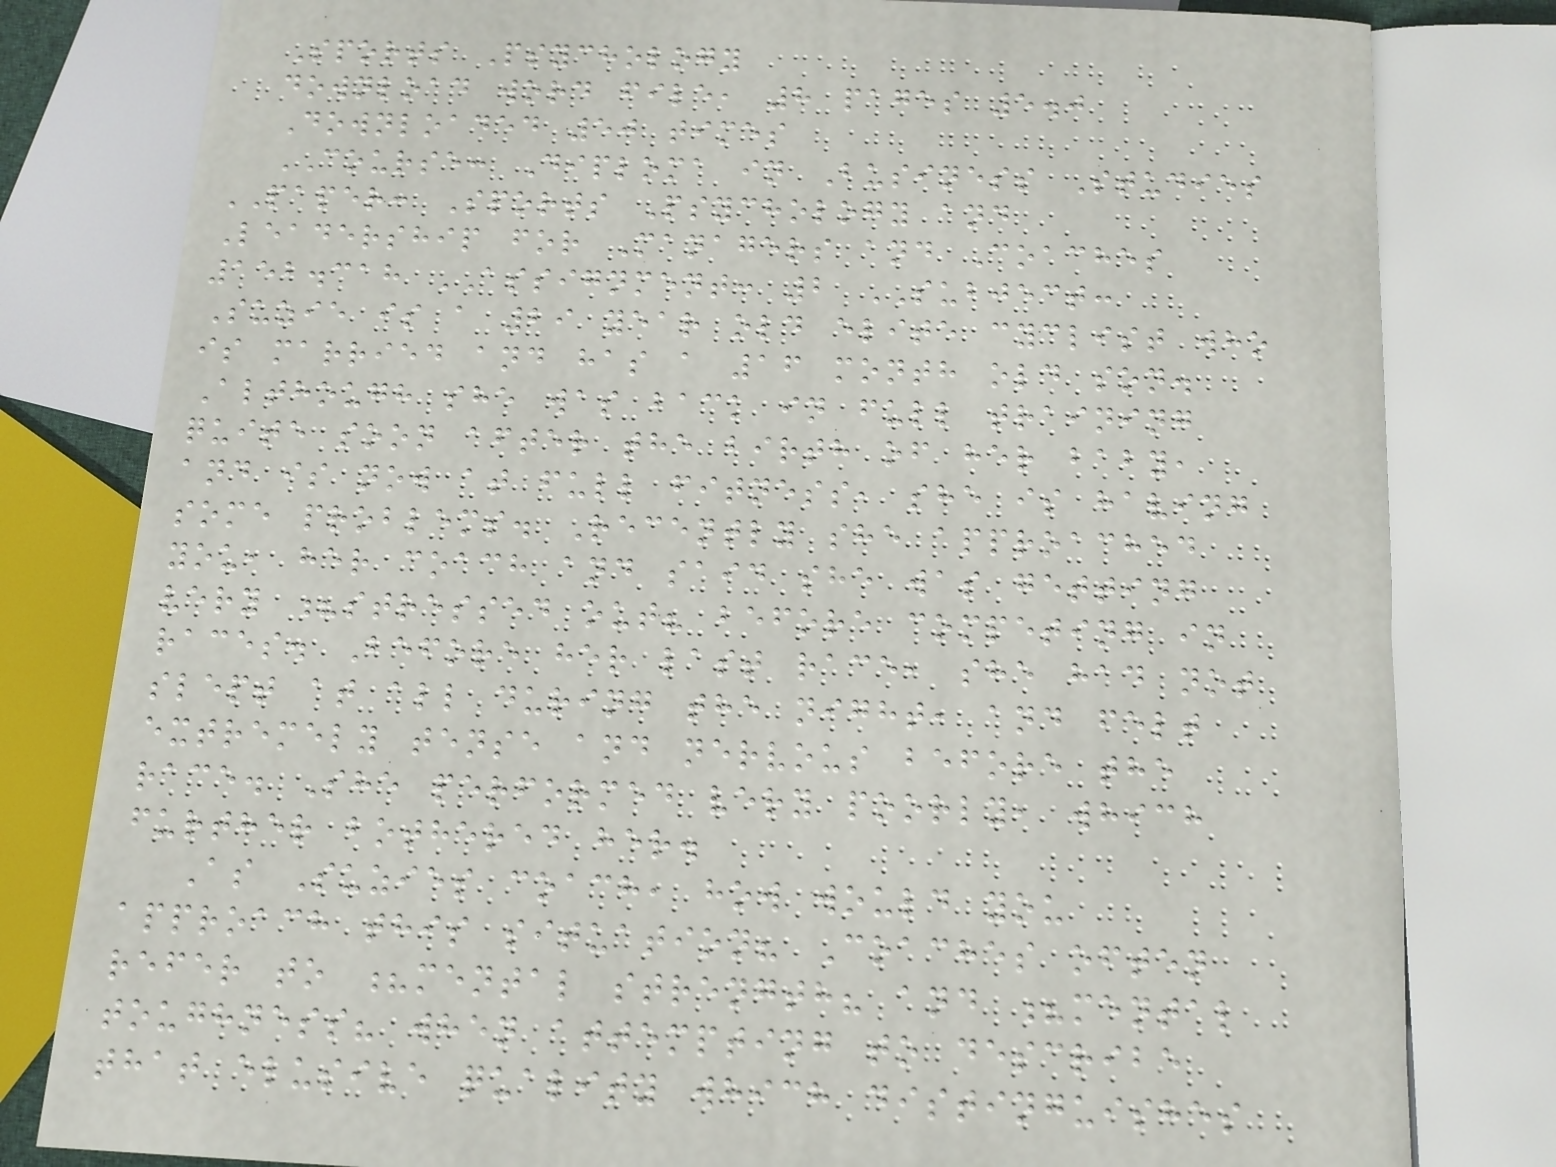Sports Psychology
download word file, 8 pages 5.0
Downloaded 50 times
COURSE: Diploma in Business Studies
PAPER: Sports Psychology and
Leadership for Managers and Coaches
152.318 ASSIGNMENT: 2 SUBJECT:
Suzie is a 29 year old elite cyclist who
is married and has a 16 month old son.
Although she was back in full training
quite soon after the birth of her baby,
and is now at full fitness, she is having
some problems. Recently she approached
you, her coach and said she was getting
very ?stressed out? before competing in
races. Before her last race, she had not
slept at all during the night, and felt
extremely tense and nervous before the
race. She performed very poorly, which
further bothered her.
As Suzies coach, how would you
approach this situation? Coaches often
refer to ?mental strength? and ?mental
toughness? when attempting to describe
that elusive quality which distinguishes
